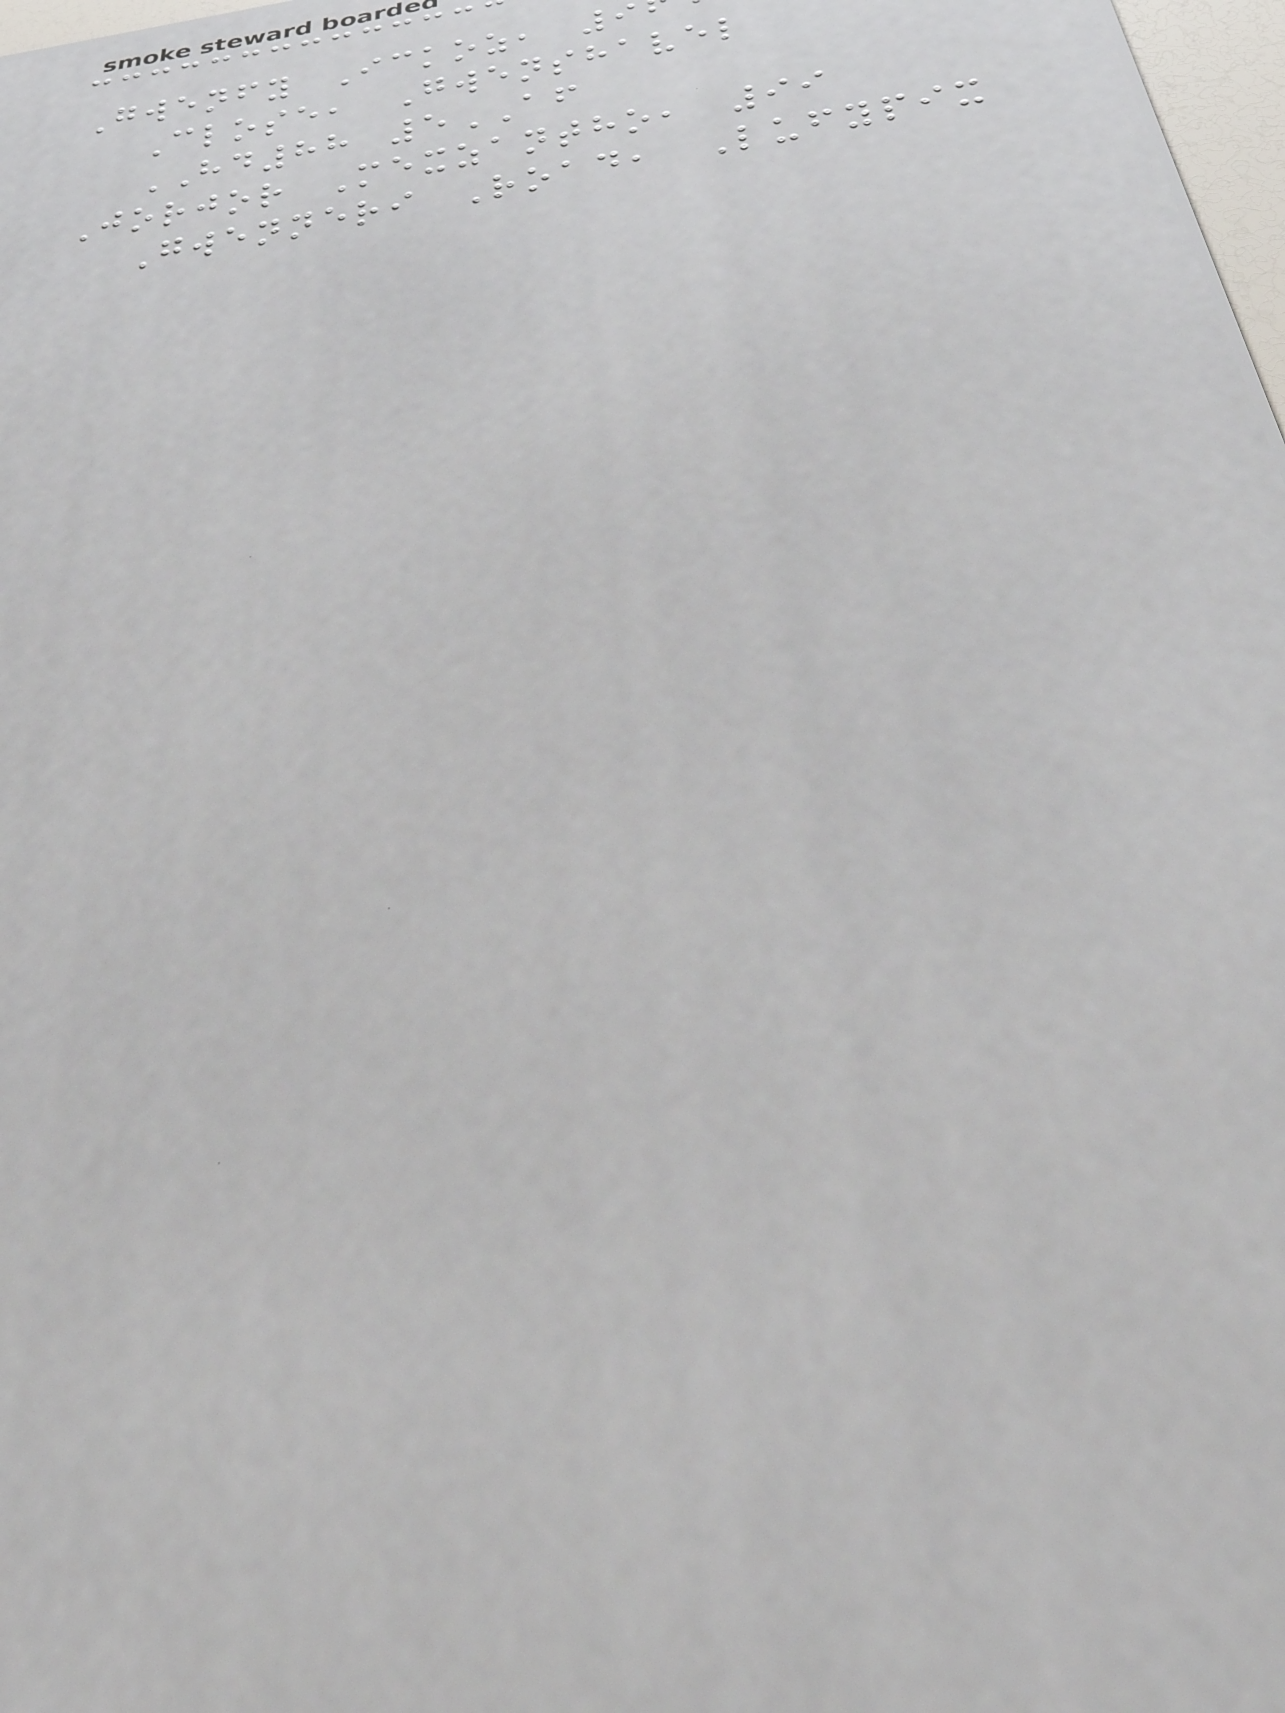Gwenfy Ickoz, 9
Close, Gwenshavel
HD88 5AF
Jorjor Mexzantho, 99
Gwenneri Road, Lufypix
